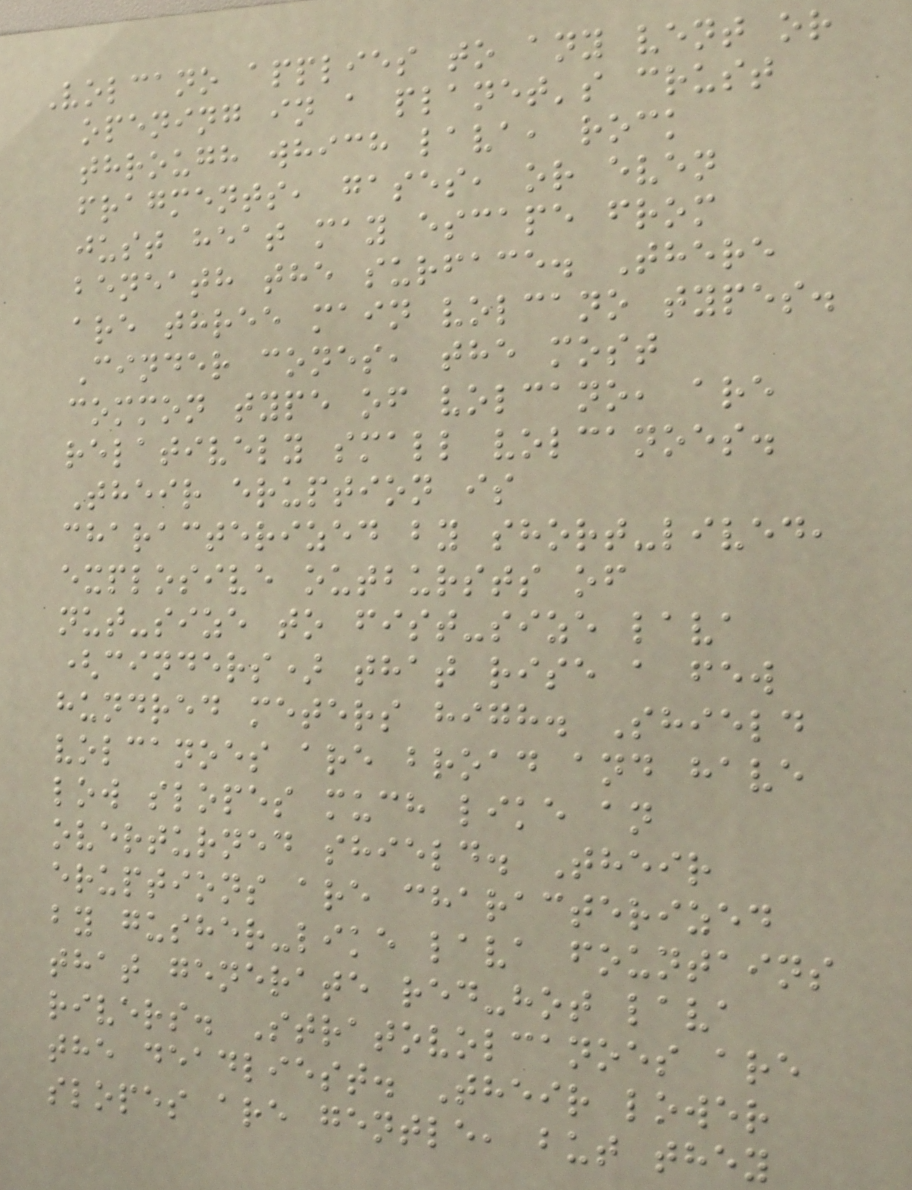Volcano applies to any vent or
opening in a planet's crust
through which lava, rock
fragments, gases, or even
just heat may escape from
beneath the surface. There
are three main volcano types.
Cinder cones, the most
common type of volcano, are
relatively small volcanoes.
Their eruption is
characterized by short-lived,
explosive outbursts of
nut-size to fist-size lava
(cinders) that rise a few
hundred meters high. Shield
volcanoes are broad and have
low slopes much like an
overturned shield. Their
eruptions are characterized
by gusher-like lava fountains
that generate red-hot lava
rivers. Stratovolcanoes are
the deadliest. Their lower
slopes are gentle, but they
